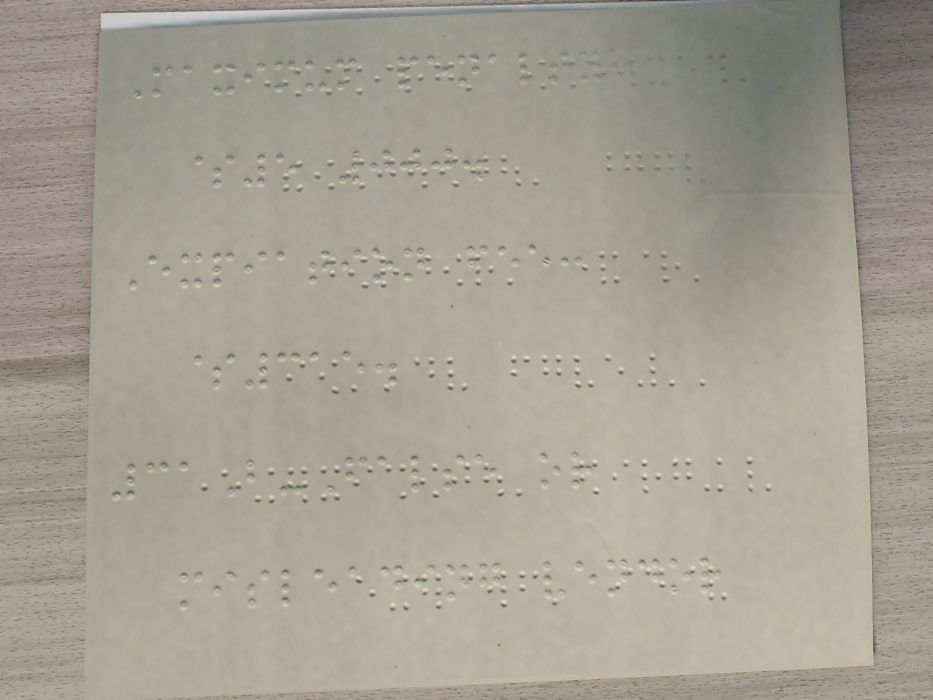Maximum penalty:
$5 000.
Expiation fee:
$315.
31B-False or
misleading vendor
